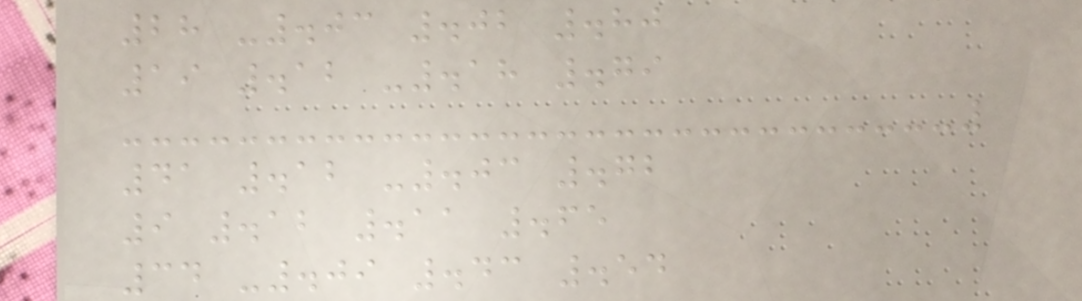28 -.03 .02 .80
19 .12 -.18 .79
41 .12 -.03 .72
9 .12 .11 .65
34 -.09 .43 .54
